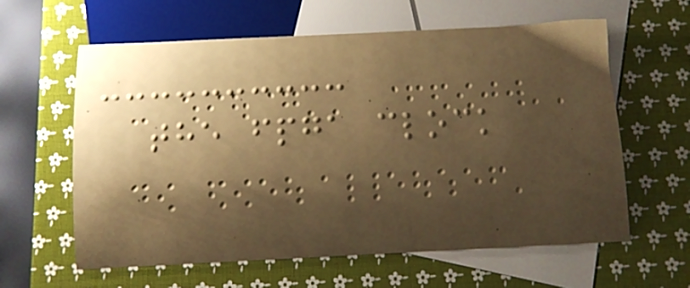the fpga clock
